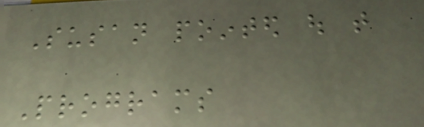Susan pointed out that
Programs
